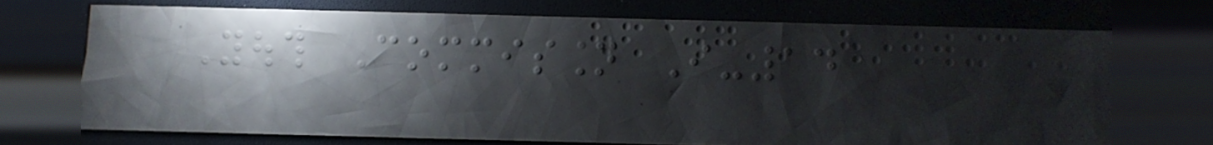Youth Commission I-14
